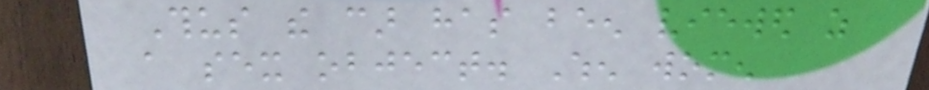Thus the car has been viewed as
a sex object. When women
